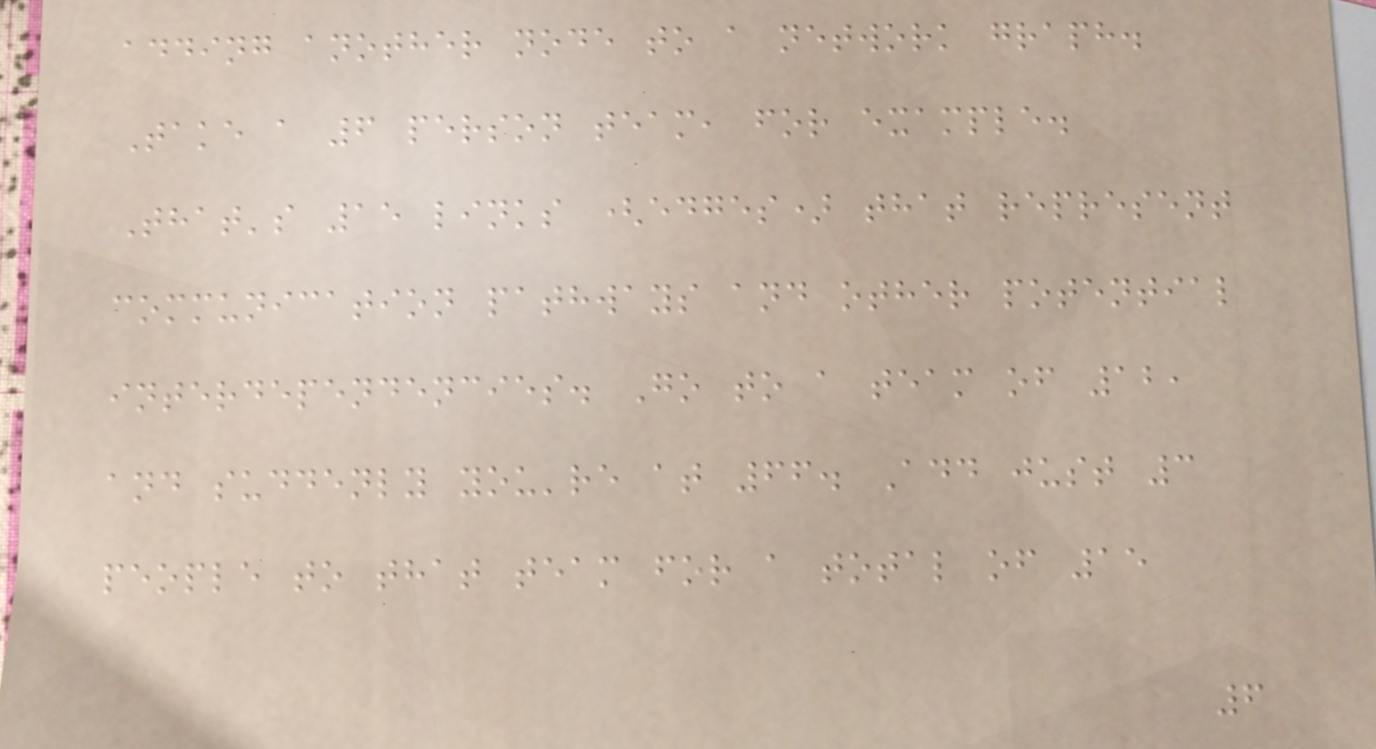adding another node to a network graph.
Take a 6 person team, for example.
That's 15 links (edges) that represent
communication pathways and other potential
interdependencies. Go to a team of 12,
and suddenly you're at 66. Add just 3
people to that team for a total of 15
6
